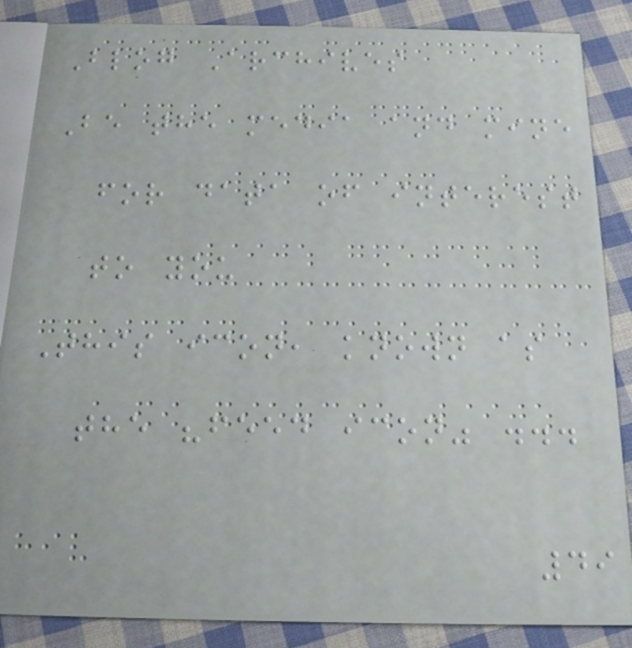Blog Archives
Be the media and mine
for data of interest
to you
This icon, known as
the "feed icon" ...
49
